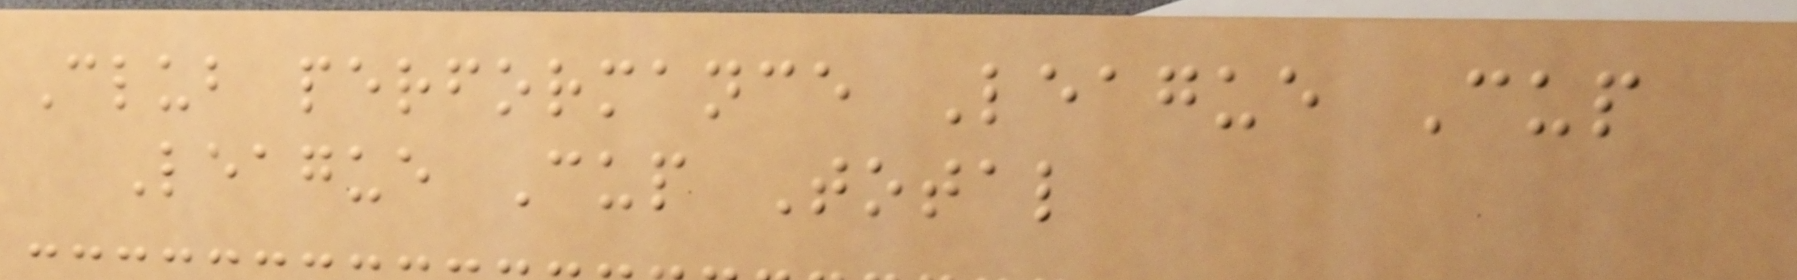Club performance League Cup
League Cup Total
